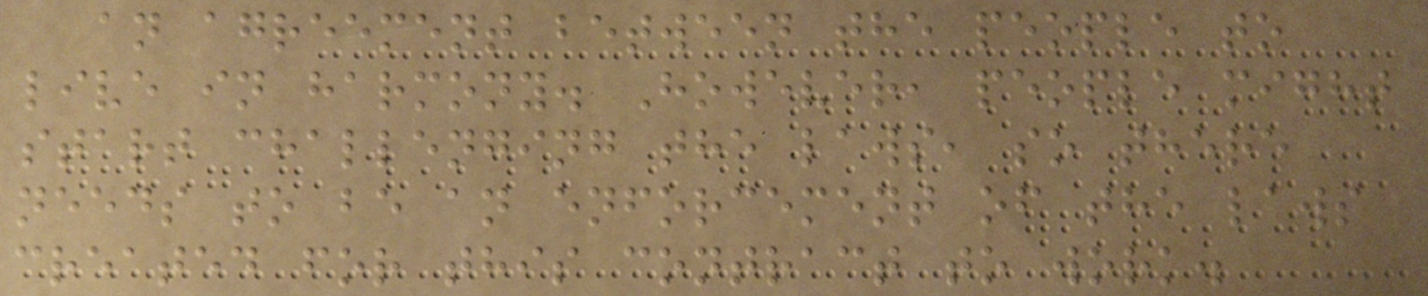an agreement between the people to
live in harmony. However, people might
start challenging the laws, so there
needs to be an enforcement of the laws
created for this contract to work.
